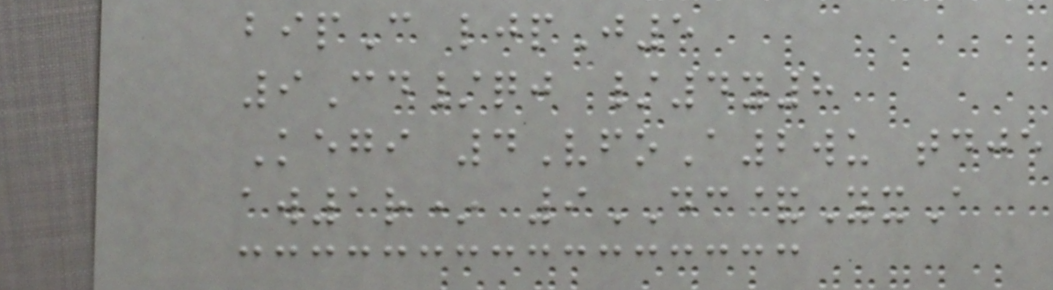bipC ljpJ5
9Cd/qj /4y8
Kegi 4VfoA2wu tdje
aw1r* 9DC&YxA
